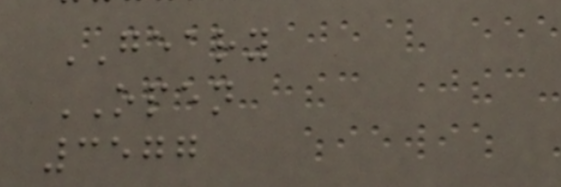GEARY
OPEN
3577
